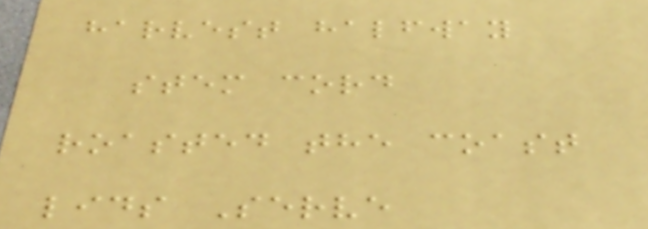harvest halfway
stem cord
roasted the coast
lids Serve
